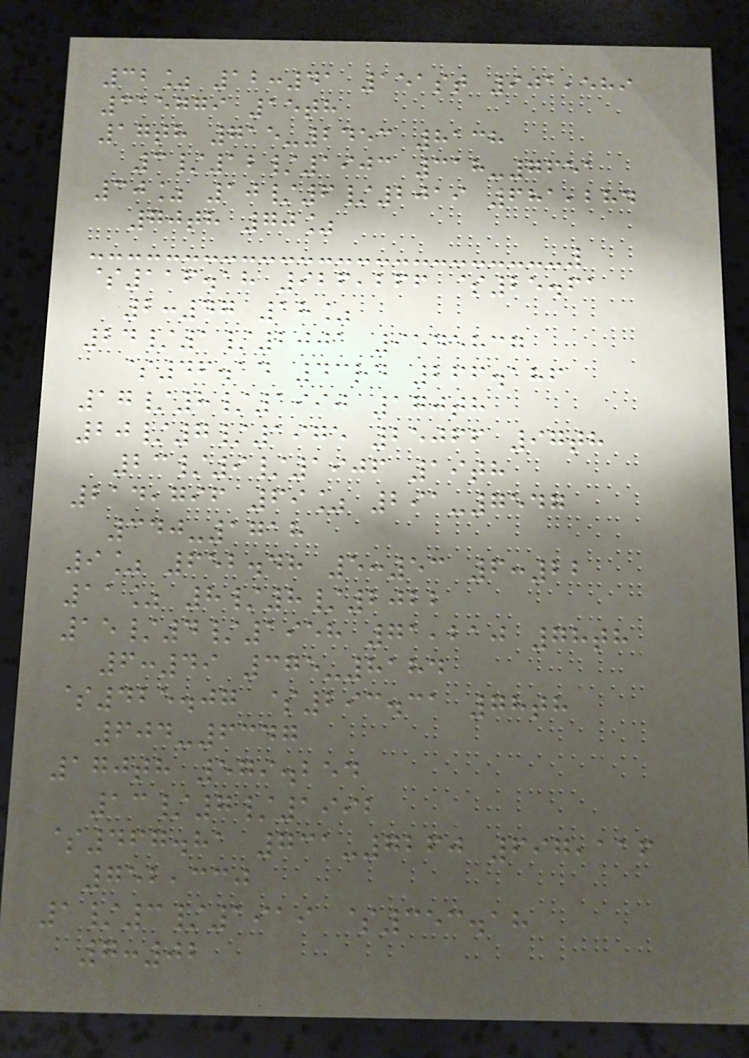32% 12:41 151st 901,589
315779 15th
17th 715-2453 8138
3/12/1903 318-7651
30% 10/6/2019 681,284
70th 70%
$116.18 926,266 $25.61
2:47 18%
24/1/2001 9545837
$46.14 43rd 266.186
17/8/1990 170th
20/7/1975 25066 97th
23/9/1906 19th
214,796 69% 291-7547
340-1718
9% 652.48 5:53 6:22
11% 8/8/2022
15/4/1958 71,210 78th
6:49 375-8184
$425.07 $293.31 78th
604-6347
170th 579.254
13/7/1992
$467.81 731-7260 697,116
752,330
1/3/1919 $353.18
7:02
